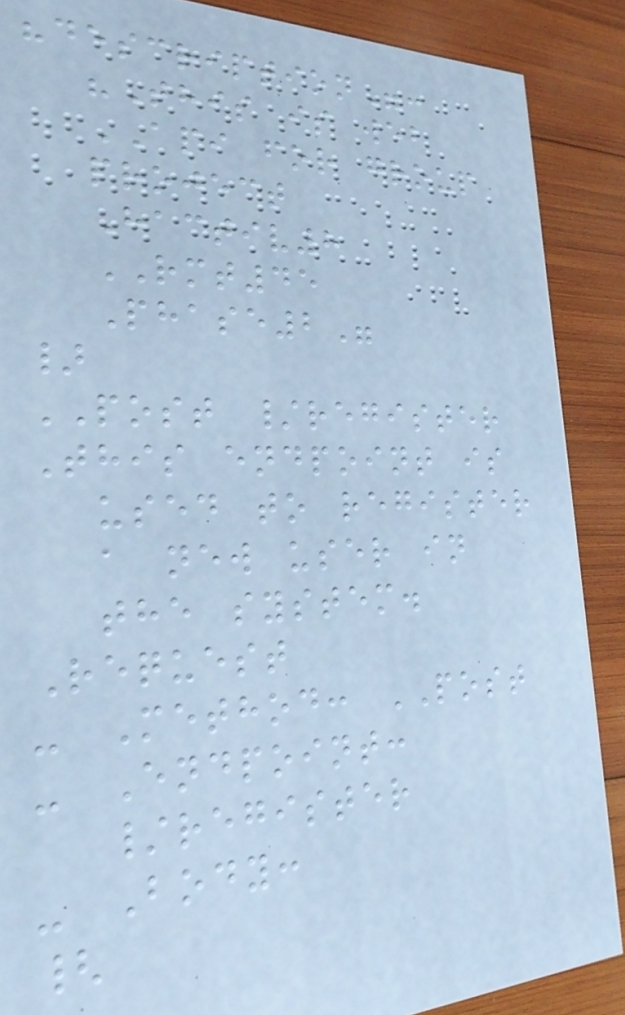"description":
"This is web
API for group
project
Hactiv8
RMT45
Phase2"
}
POST /register
This endpoint is
used to register
a new user in
the system.
Request
- Method: POST
- Endpoint:
/register
- Body:
{
